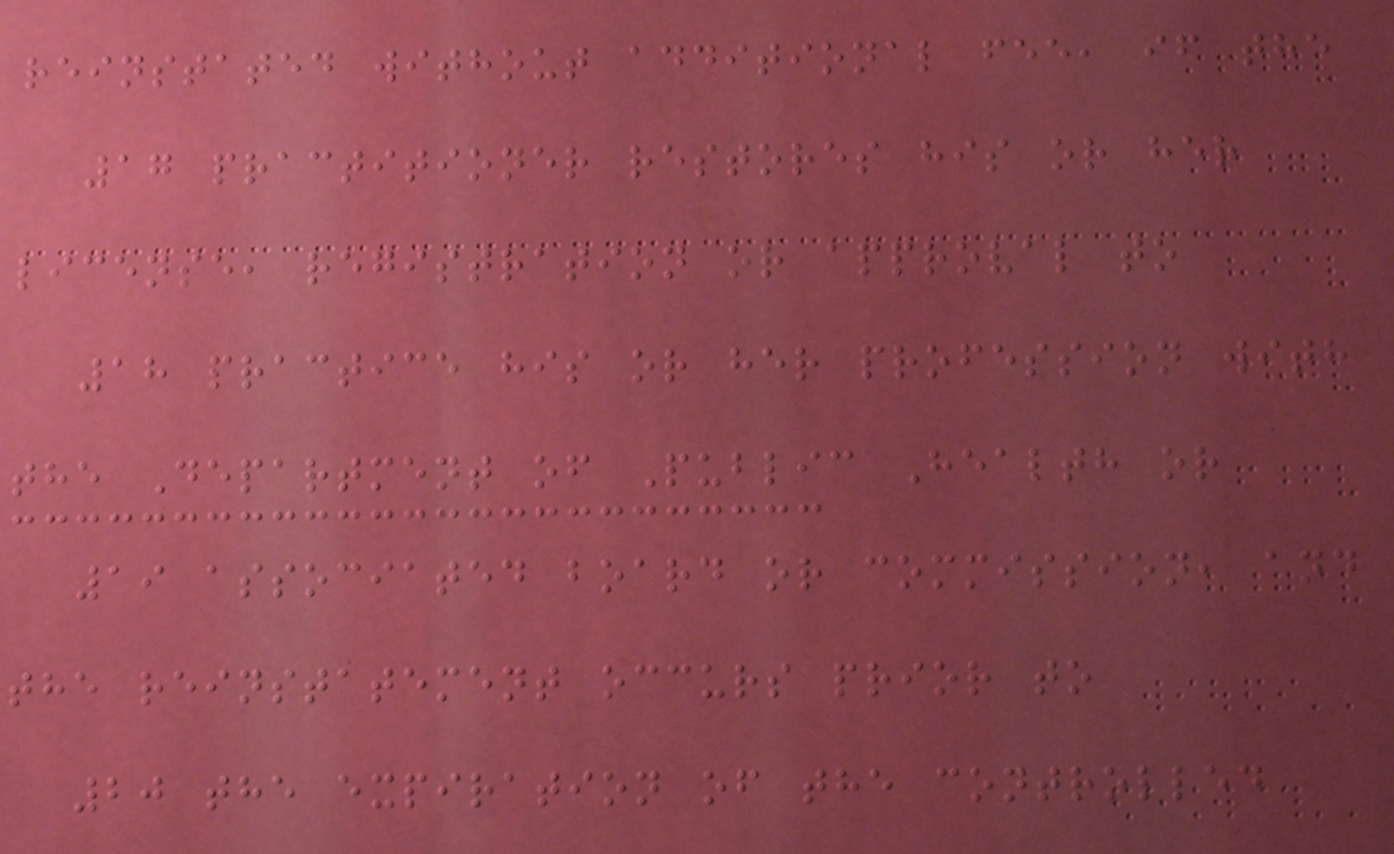reinstated without additional fee, if the
17 practitioner restores his or her
license, registration or approval to
18 practice his or her profession with
the Department of Public Health or
19 associated board or commission, and
the reinstatement occurs prior to
20 the expiration of the controlled
